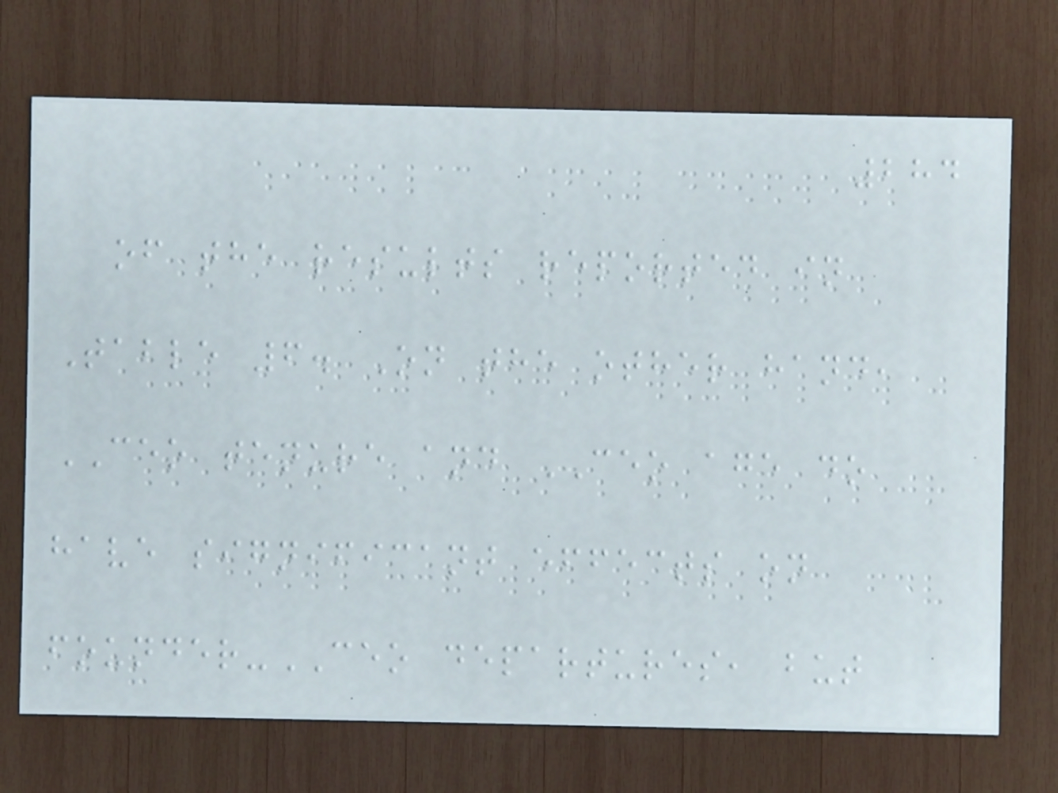284
of the results reported in
Table 6. On the other hand,
CEO tenure and CEO age do
have significant effects on
founder-CEO departures, but
